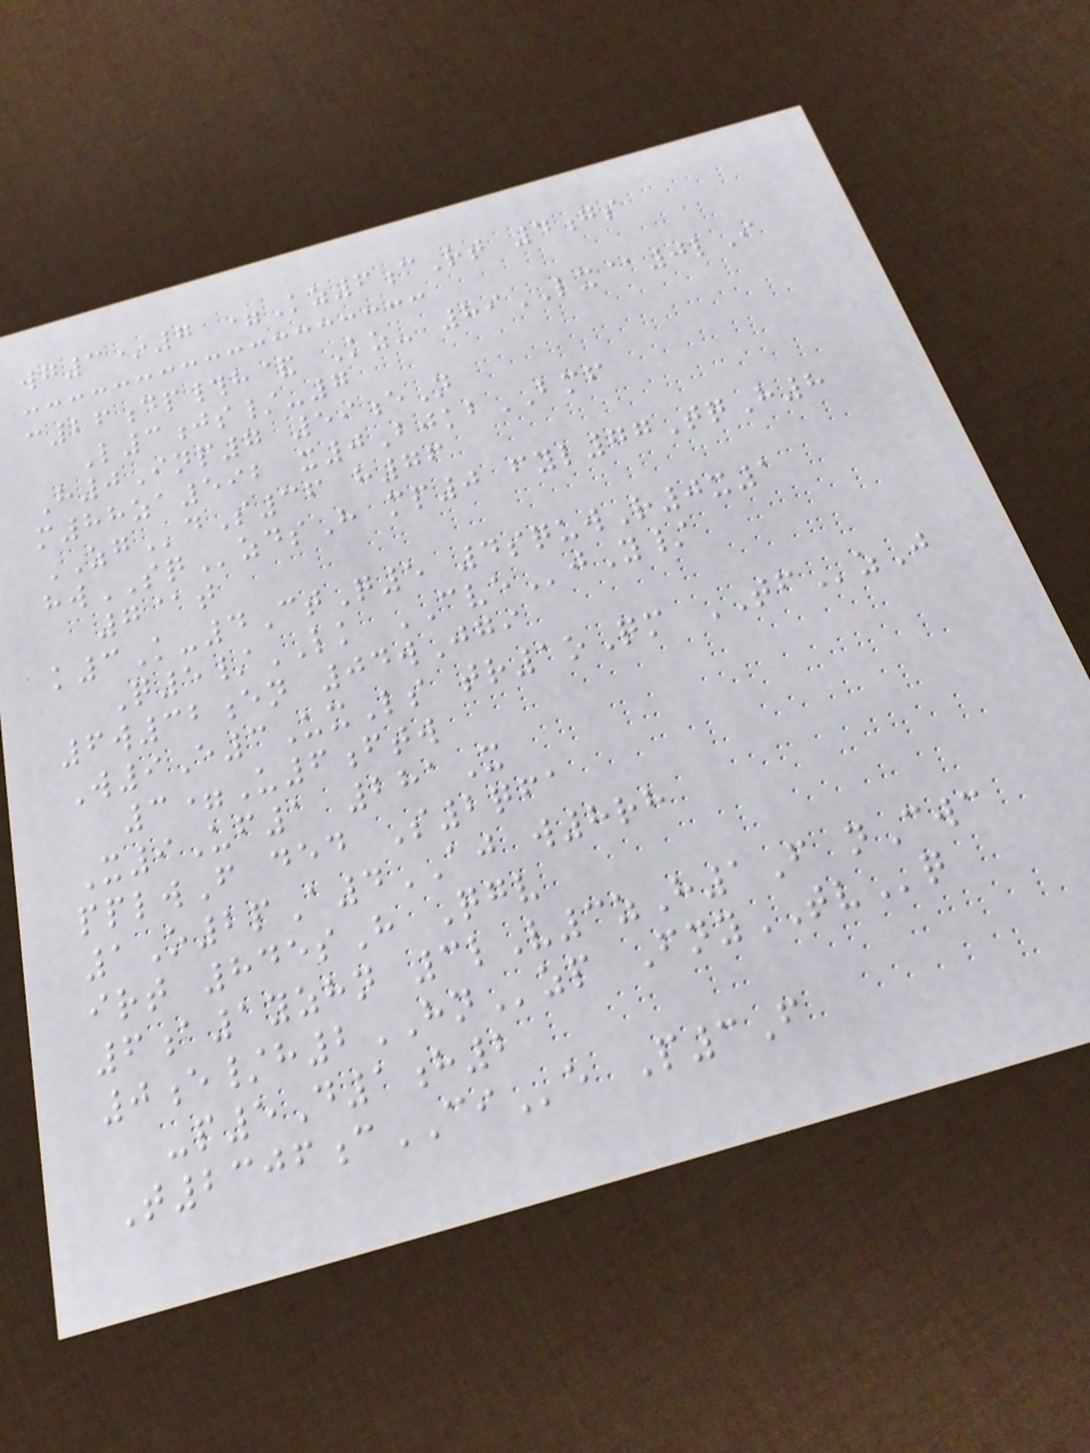wg3*7 =Kz6cRt 4gs
c26dp#h& Kz- 89LX@0lI
L3js/-7
H0Inp7 59eN
m88za592 x0BjkbBMF
ZGdS36 h76
hwSQzdsH mp0 fyl77TqH8
7@t
k3K-4CtQ5 4squwR0x1
Q5/LK CVEjY/
6w32en 04wJgi
W9E3UxLs tr1oQm TFzJ
3=U6ftw
X9Uf1 281X
pplwF ded S2qfa
1O2pA4AJ w8rh
irt 845sH Qgv
6a1yzhn 3lV3zH1F nCwc
0e/h2HNzp FnyTVq
-p5D1h2
T2306cCIe P3F
